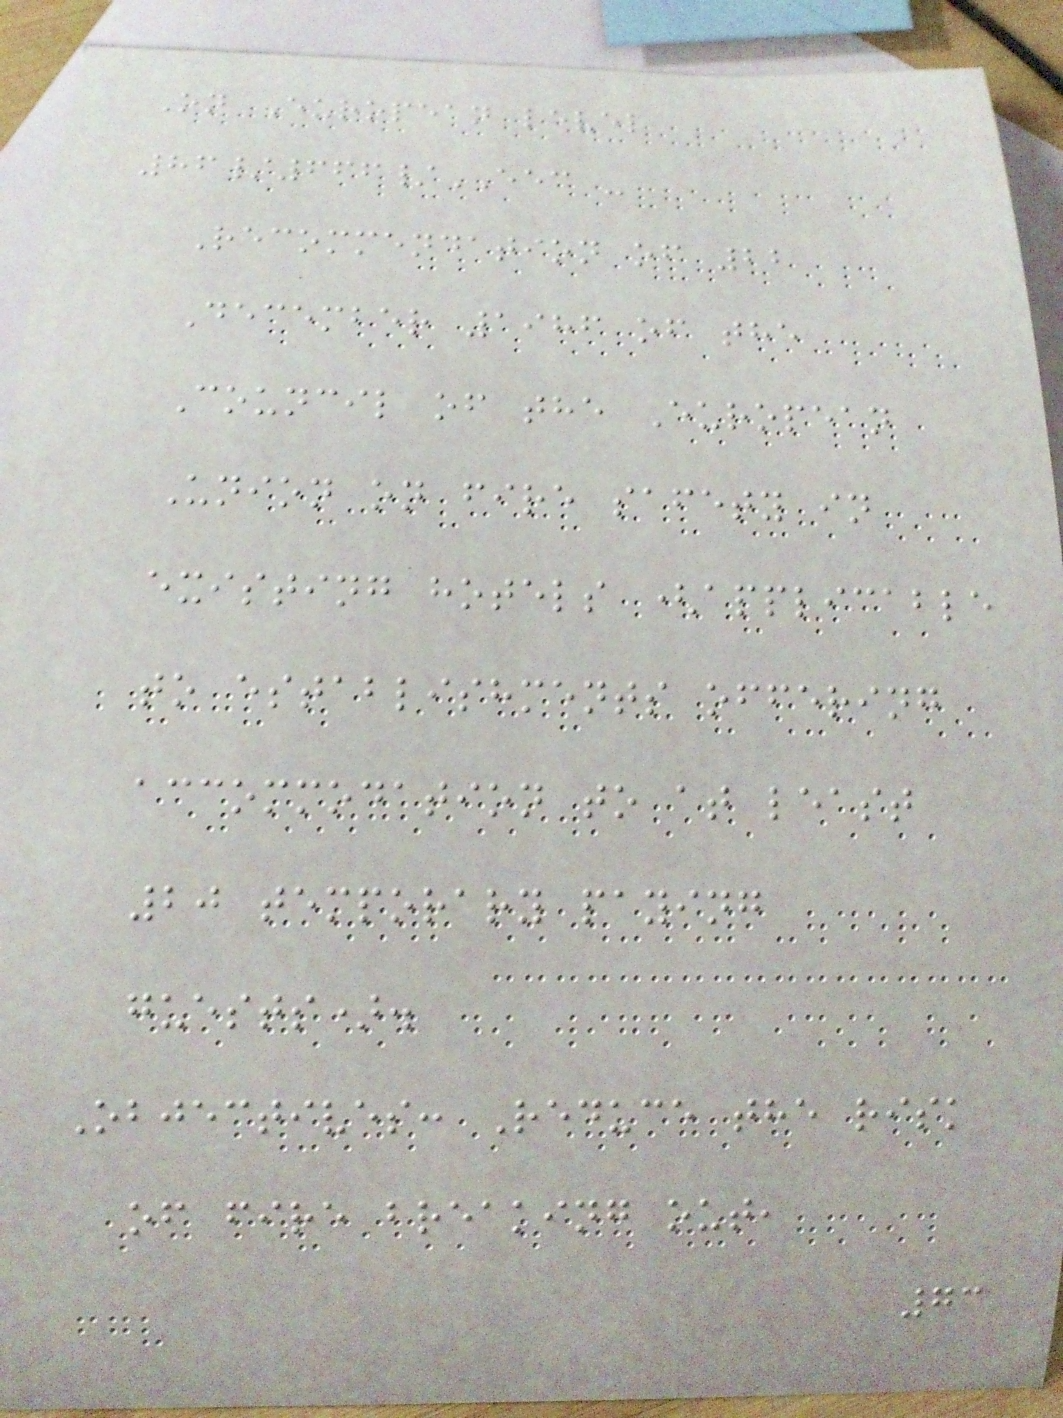On European level
86/666/EEC -
Recommendation of 22
December 1986 of the
Council of the European
Union on fire safety in
existing hotels (applicable
to establishments offering
accommodation to at least
20 temporary paying
guests).
Objectives: Reduce the risk
of fire breaking out,
73
